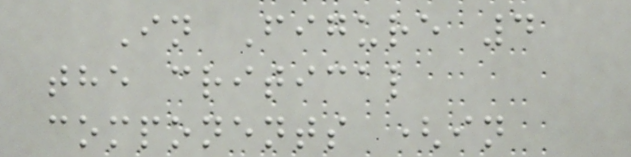In Figure 4
the critical
components (in
